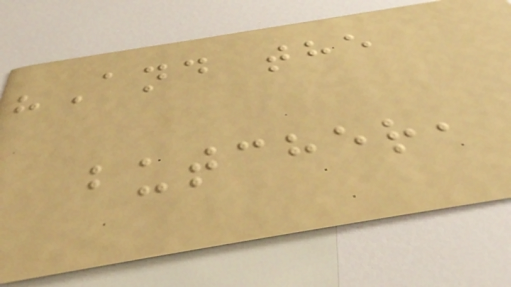"And the
butcher,
